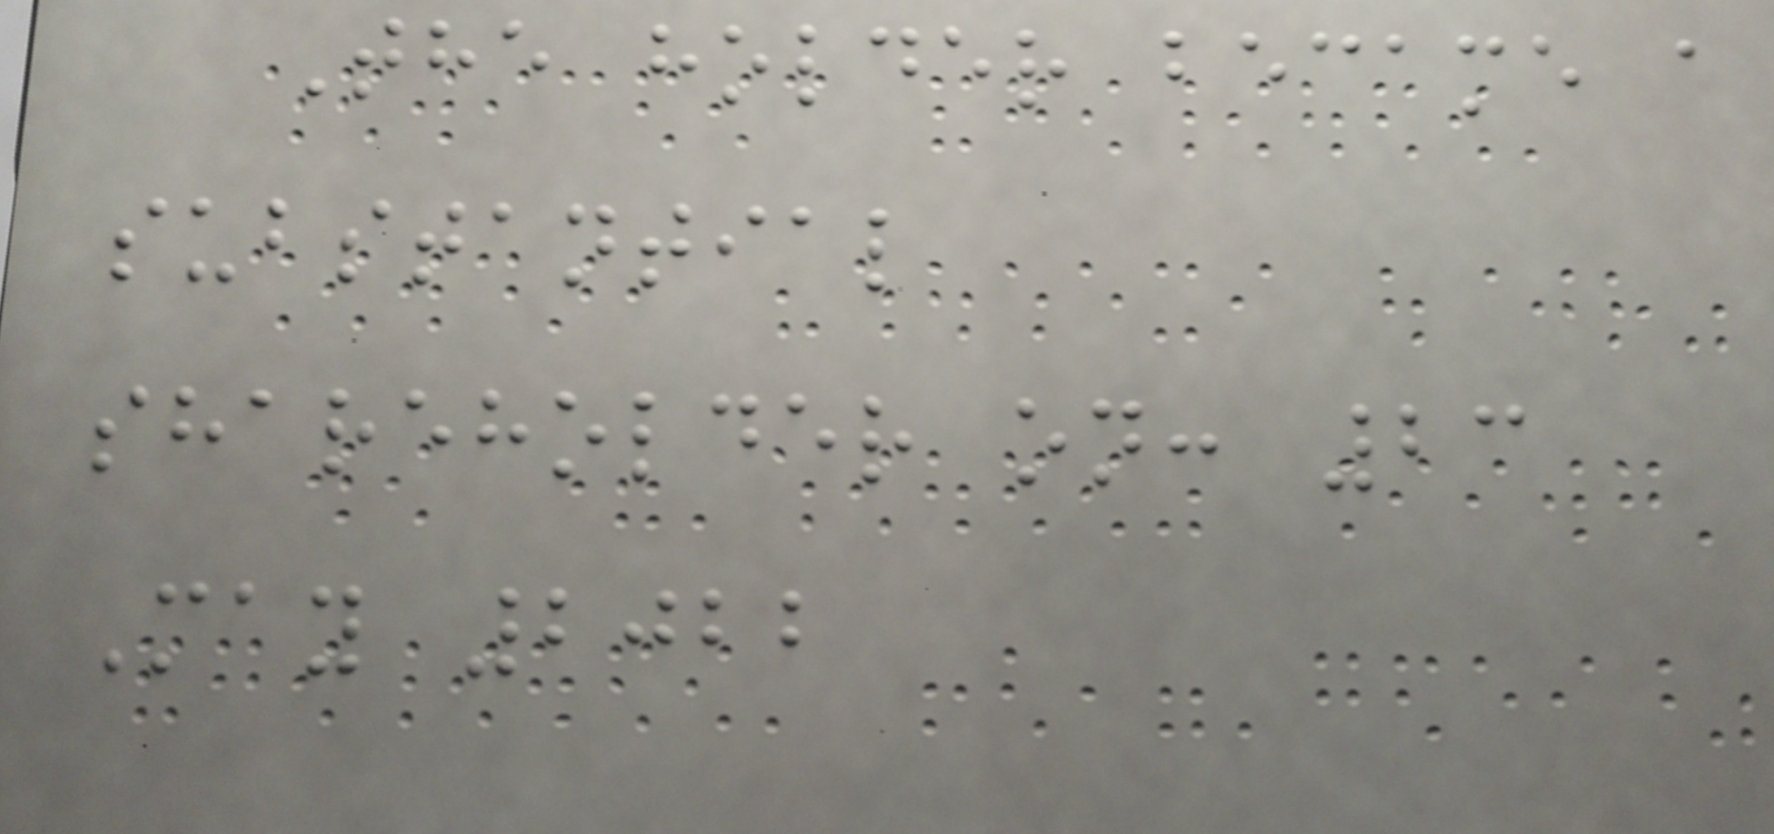The holder became a
substantial
shareholder on: 23
May 2022
